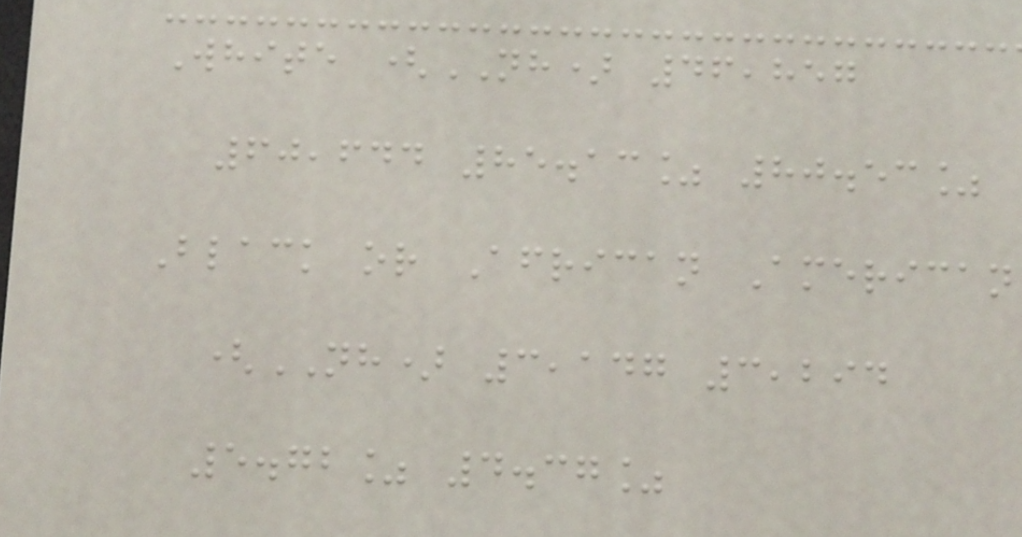White (NH) 46,857
60,644 85.13% 80.53%
Black or African American
(NH) 3,147 3,294
5.72% 4.37%
